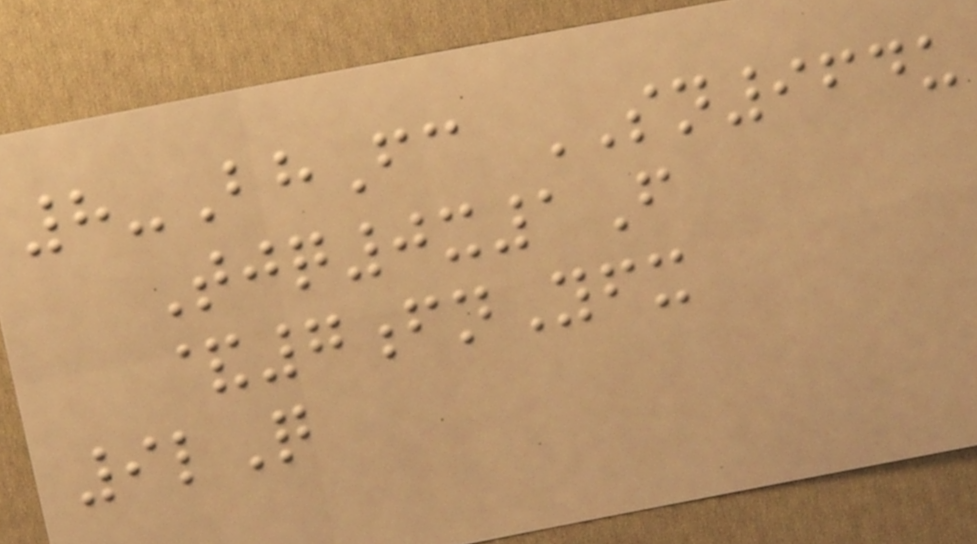8-BhFc SN964u
Tjq0x1F
&7fnYfx
9lQ
